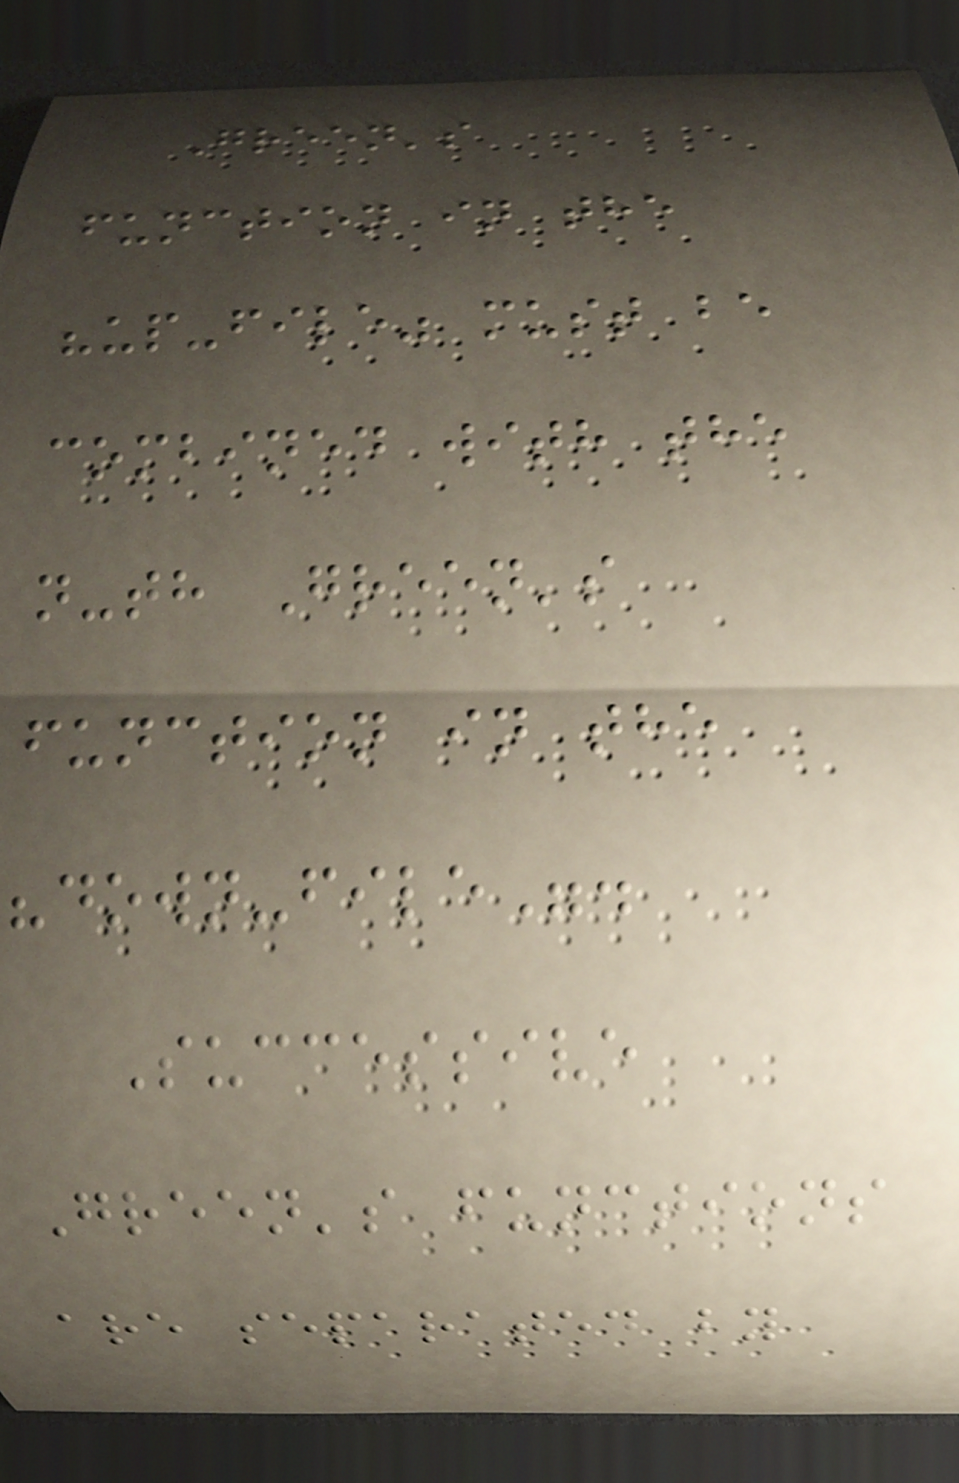Green's
function in the
"up-file" must be
combined with the
n-th Green's
function in the
"down-file".
Successive
Green's functions
are separated by
